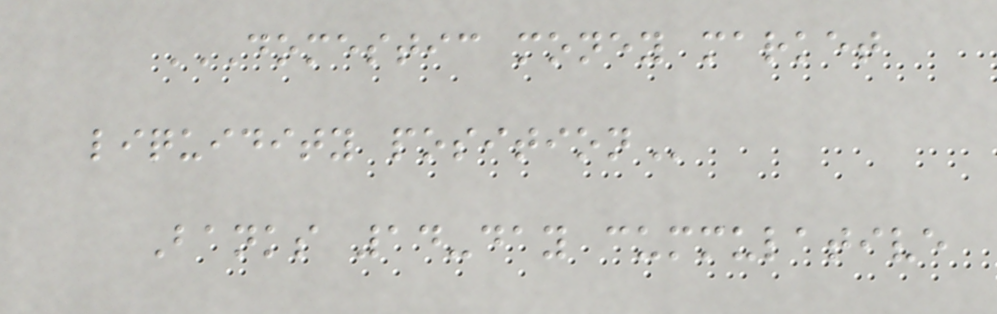DOMESTIC MONEY MARKET
LIQUIDITY POSITION
Banks 14-day cummulative
